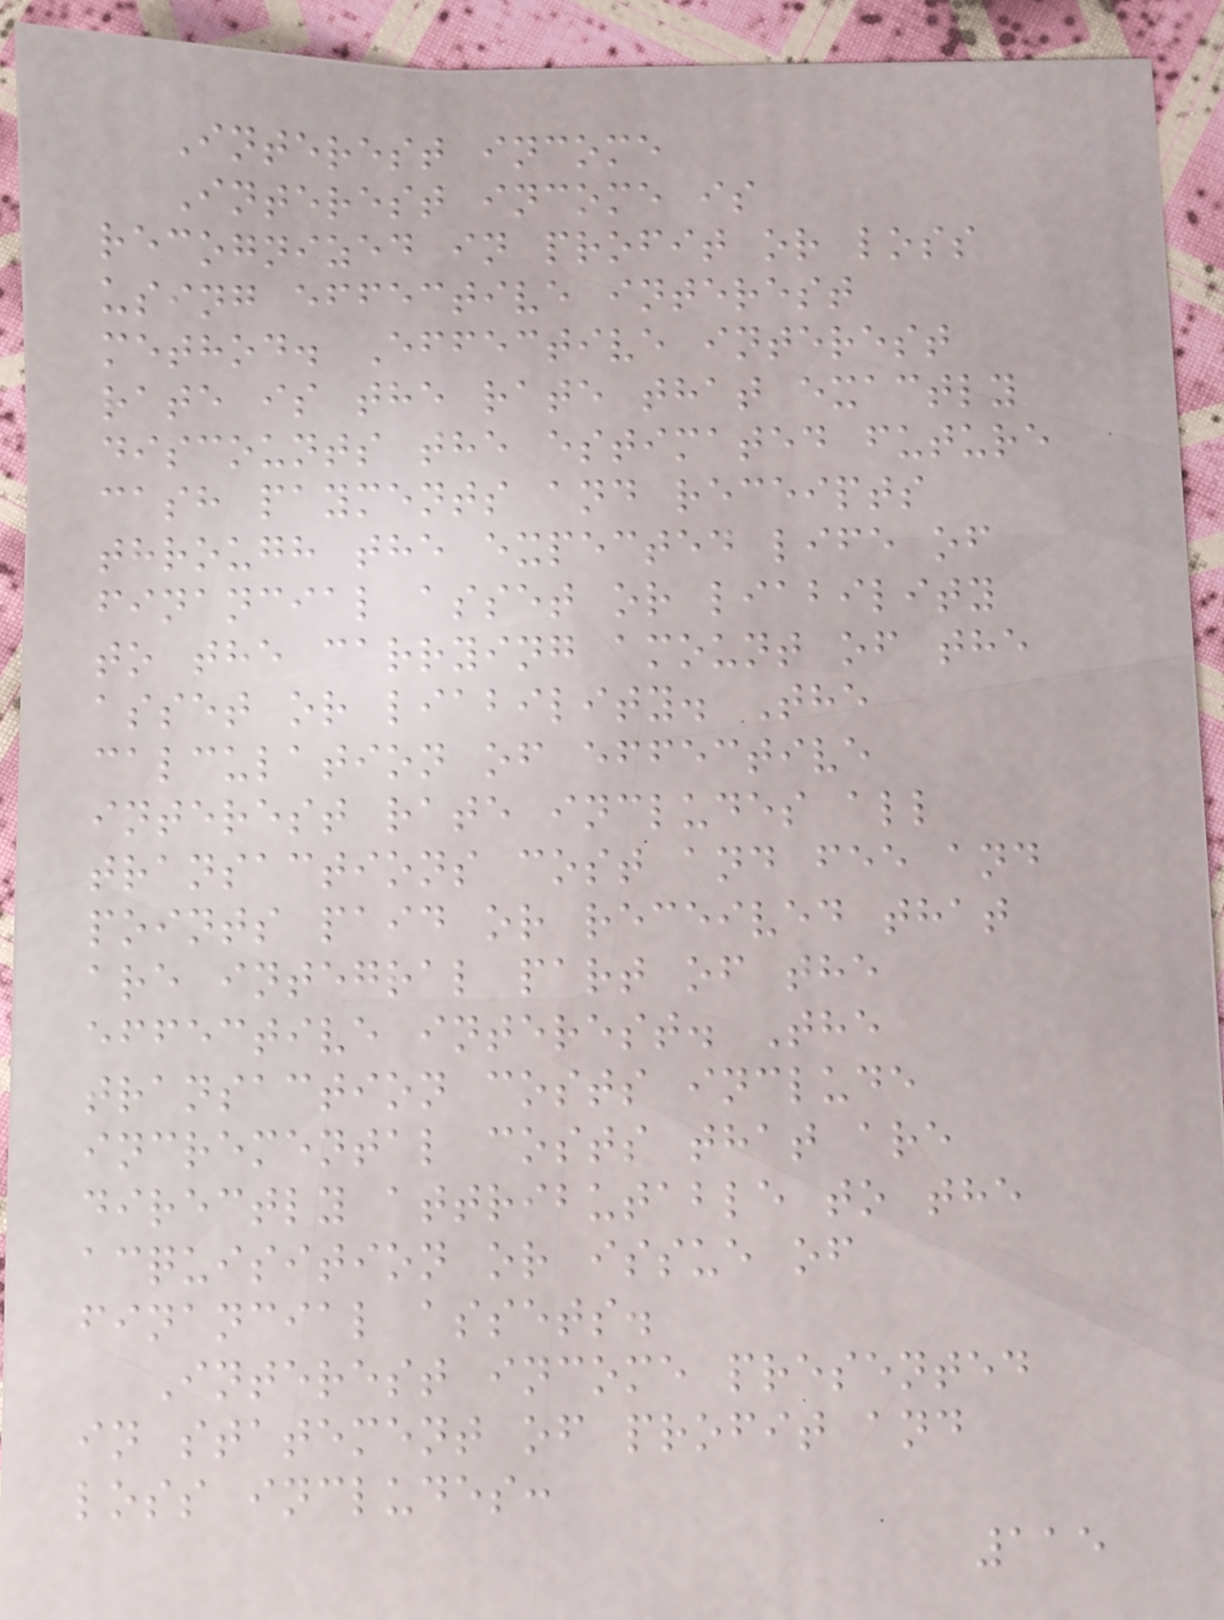Interest income
Interest income is
recognized in profit or loss
using effective interest
method. Effective interest
rate is the rate that exactly
discounts the estimated future
cash payments and receipts
through the expected life of
financial asset or liability
to the carrying amount of the
asset or liability. The
calculation of effective
interest rate includes all
transactions cost and fee and
points paid or received that
are integral part of the
effective interest. The
transaction costs include
incremental costs that are
directly attributable to the
acquisition or issue of
financial assets.
Interest income presented
in statement of profit and
loss includes:
115
